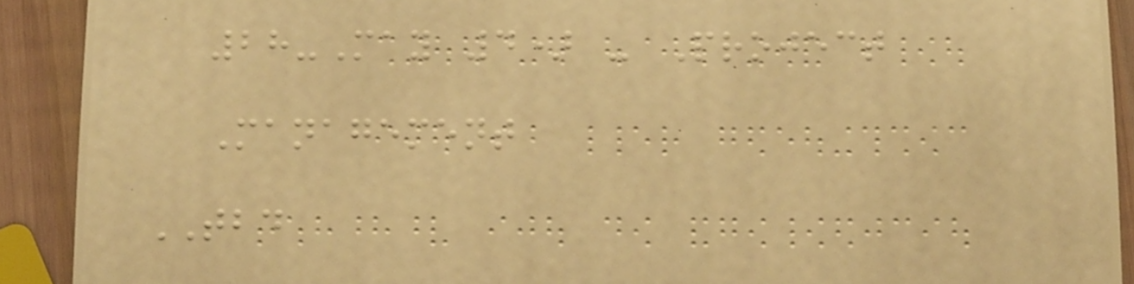28-May 4) - Project
Management
TBD
